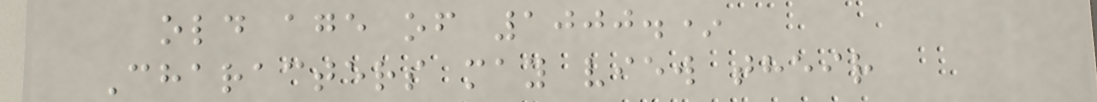old age of 1000.*
Characters may view their
